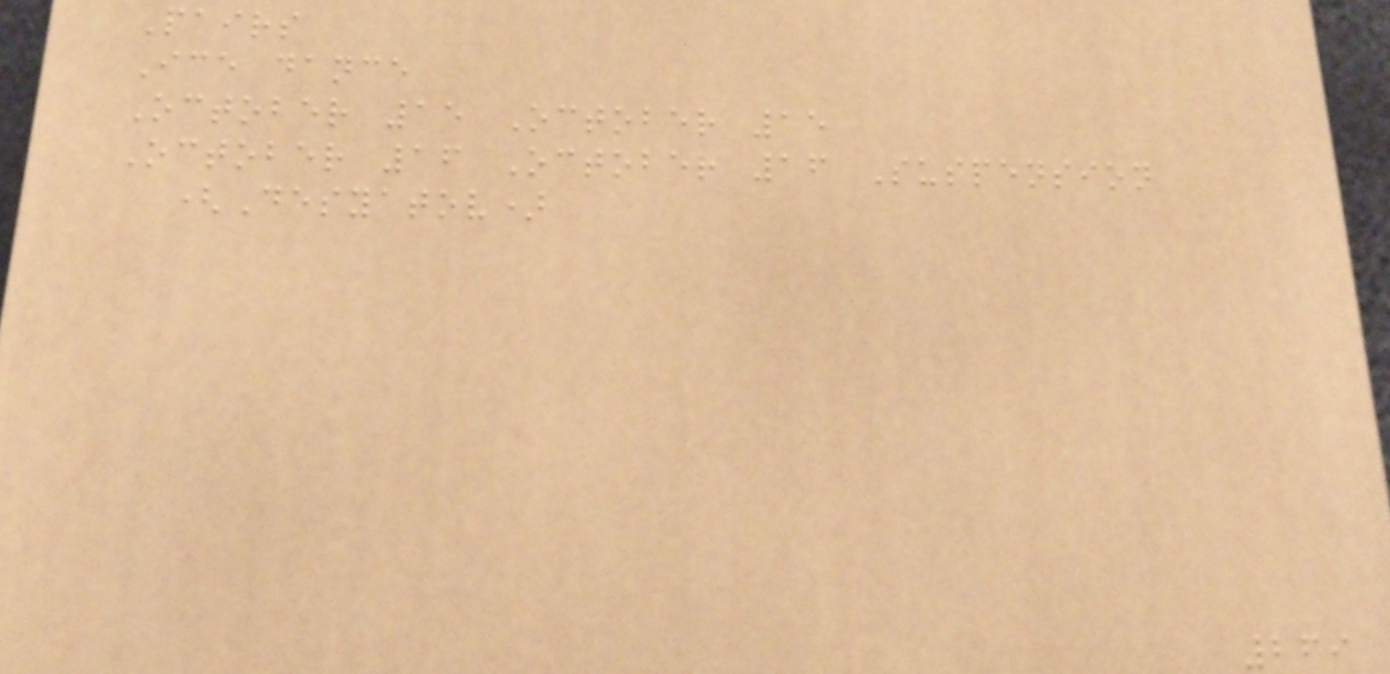Pairs
Ice dance
October 15 October 15
October 16 October 16 Suspension
(Desyatov)
269
